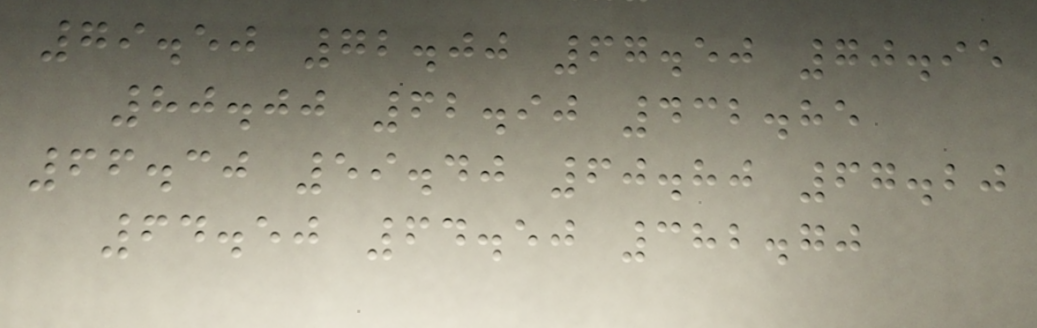79.50 72.00 67.50 70.95
80.00 62.90 432.85
66.30 59.40 60.80 67.20
64.50 64.50 382.70
